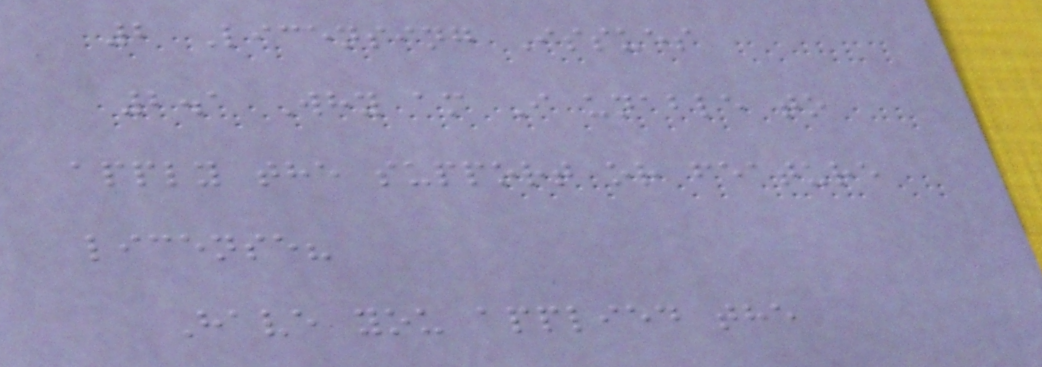2 Licensing Issues
2.1 Why am I unable to
apply the support or feature
license?
Have you applied the
